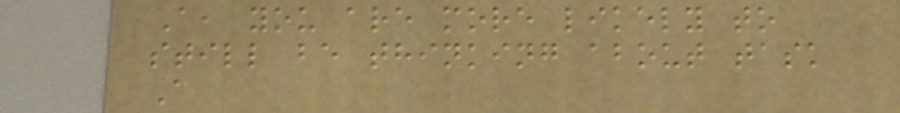A, you are more likely to
still be thinking about task
A
